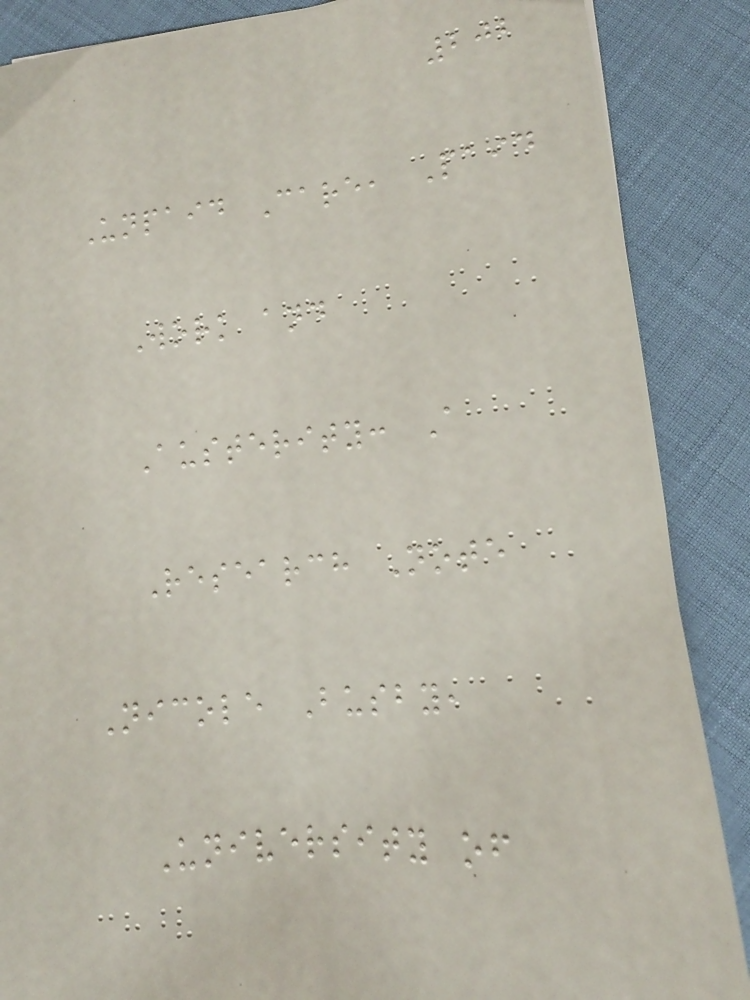202
Unpaid Care, Paid
Work and
Austerity: A
Research Note
Nicole Busby,
University of
